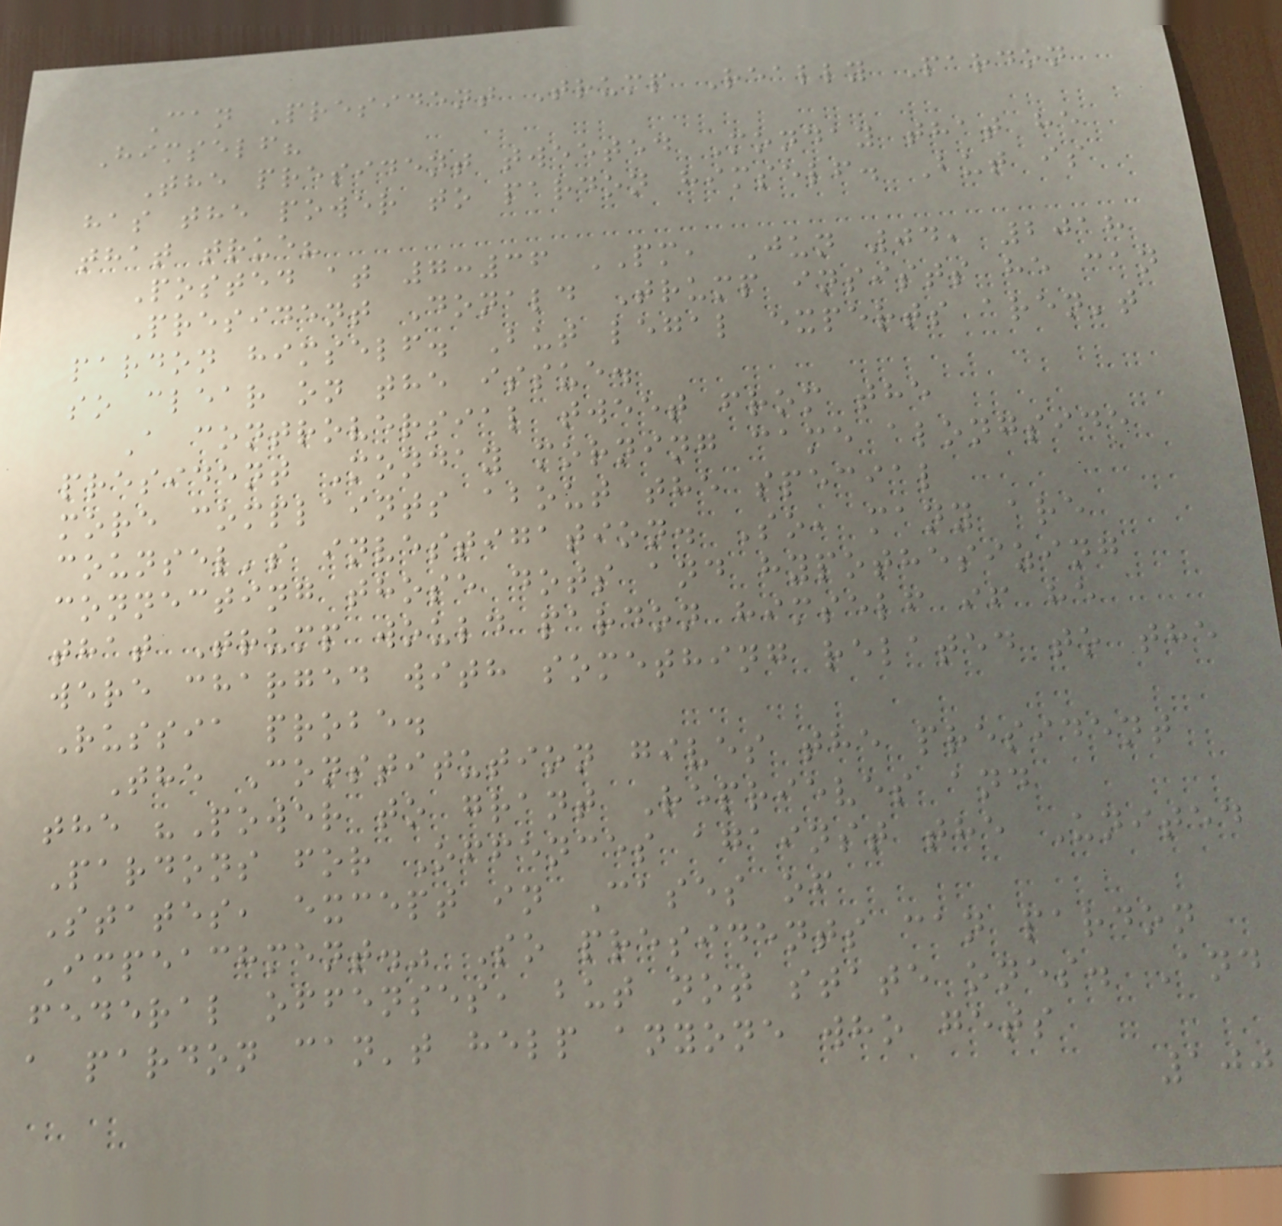Can President Trump Really Pardon
Himself?
The president tweeted Monday that he
has the power to pardon himself. But is
that true?
Posted at 7:36 PM, Jun 04, 2018
President Donald Trump insists he can
pardon himself. But legal experts aren't
so clear on the issue.
A controversial tweet from the
president Monday morning came alongside
more complaints about the special
counsel's investigation. So, many are
connecting those dots and hypothesizing
that Trump would pardon himself if he
were charged with something related to the
Russia probe.
The Constitution gives the president
the "Power to grant Reprieves and
Pardons for Offences against the United
States, except in Cases of
Impeachment." So presidents can pardon
federal offenses, but not state ones. And
a pardon can't help anyone who gets
100
